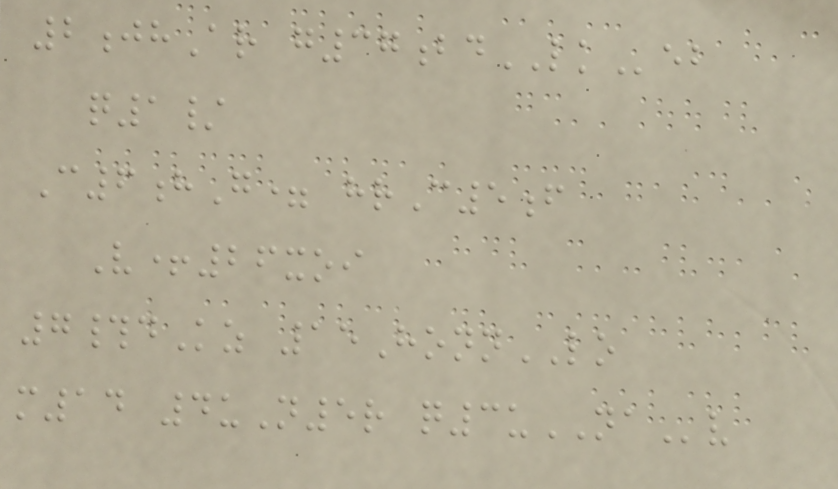2jhAr g37bdLKeb
q1/
C6hG= hrC5f
V+26xoi
7#dKz 15HonnLO
m14 4uN5r q3uNAv
